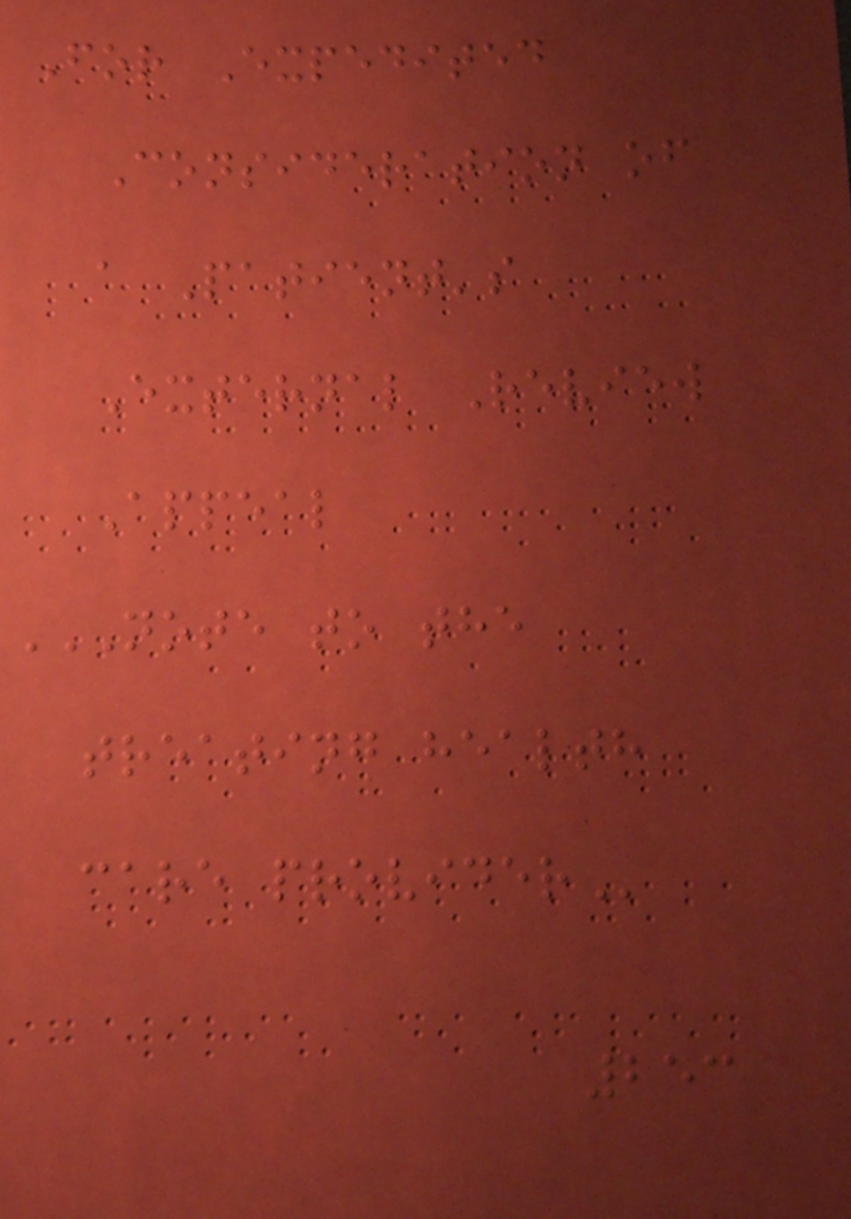For Expedited
Consideration of
a Patient's
External Review
Appeal
NOTE TO THE
TREATING HEALTH
CARE PROVIDER
253
